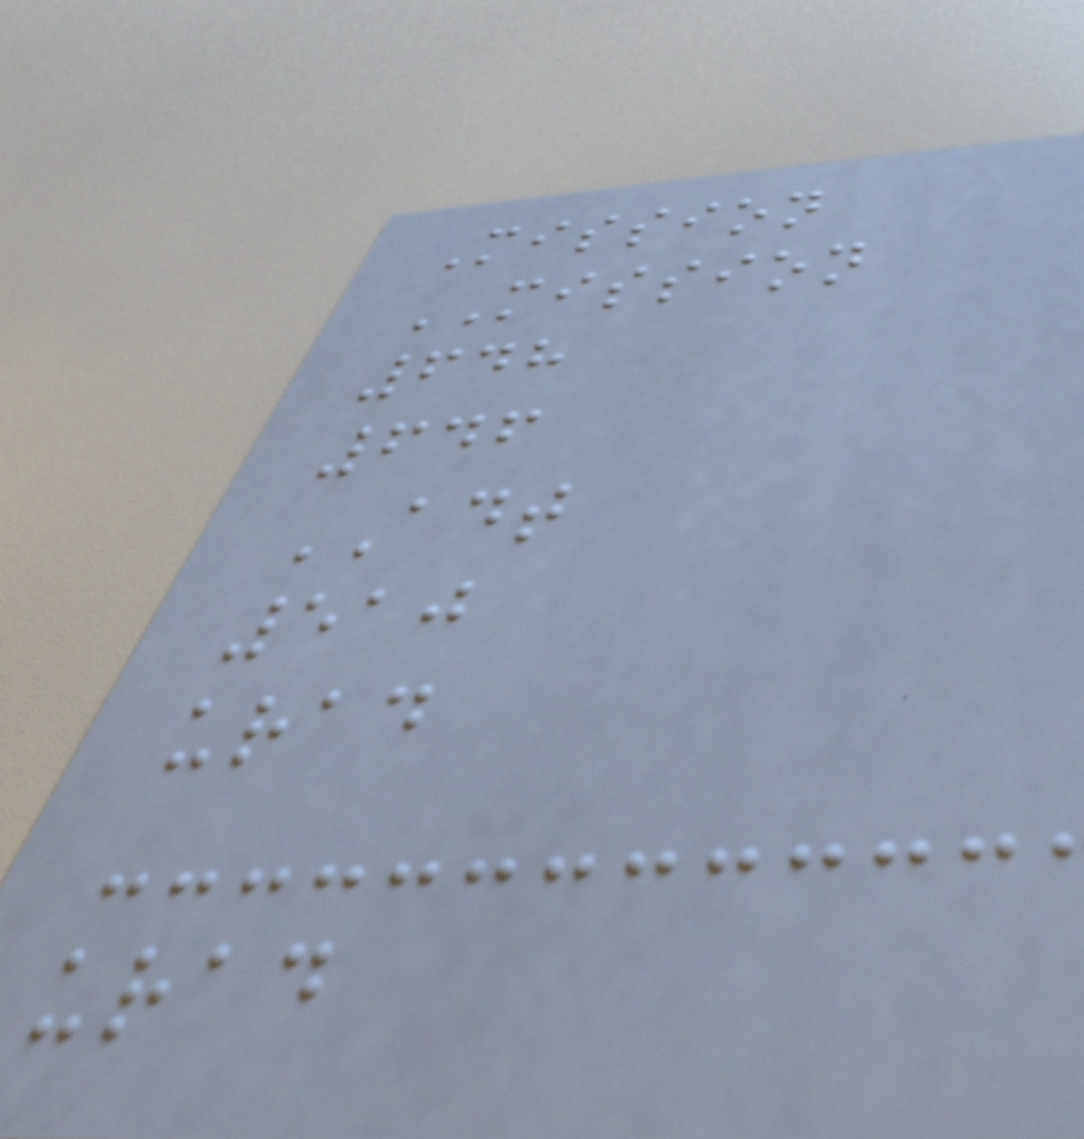Mission
MISSION
648
646
ADT
510
urad
urad
